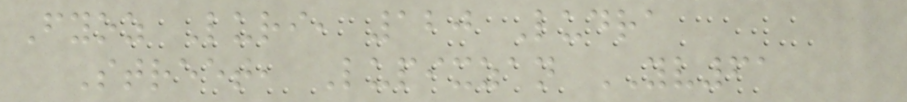Fyoz Luri, 120 Ludra
Street, Lupixzan YV61
